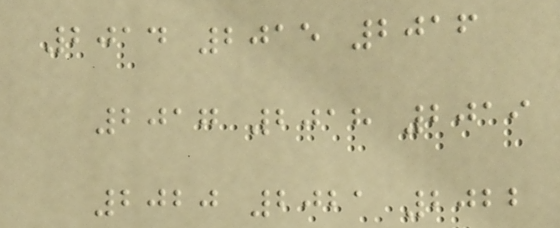2014 2015 2016
2017 2018 2019
2020 2021 2022
